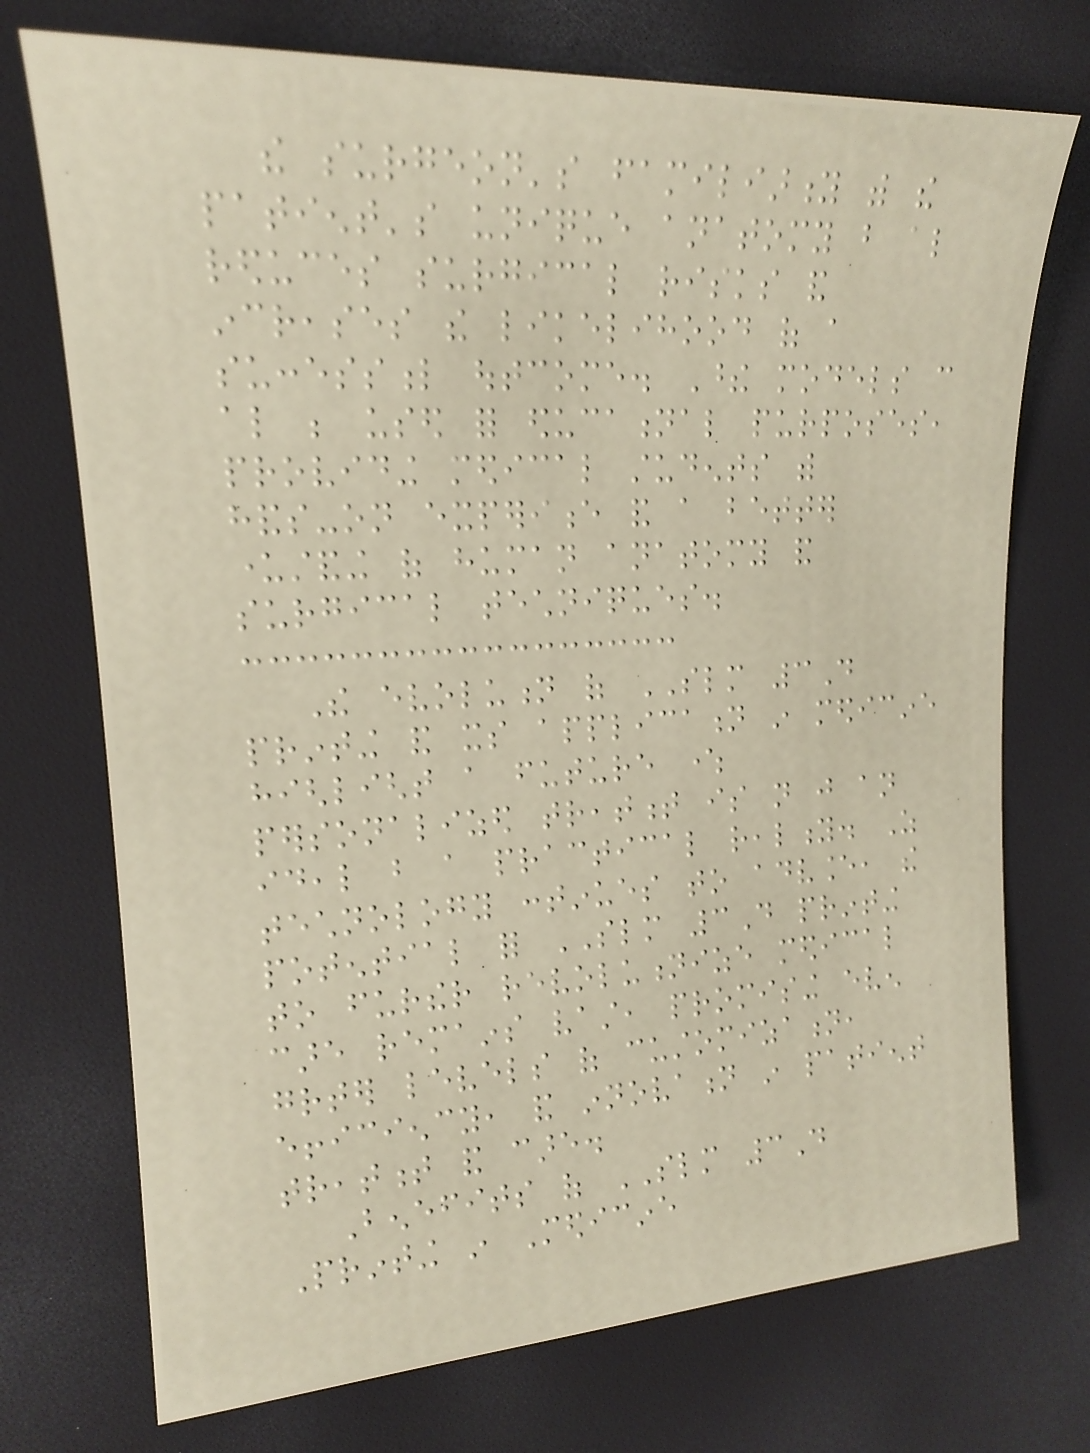the surgeon's familiarity with the
patient's unique anatomy but also
reduces surgical risks and
increases the likelihood of a
successful outcome. These models can
also be used for educational purposes,
providing medical students with
hands-on experience and a better
understanding of human anatomy and
surgical techniques.
The evolution of SLM 3D
printing and its application in medicine
highlight a future where
personalized treatment is not just an
ideal but a practical reality. As
technology continues to advance, the
potential for SLM 3D printing
to further revolutionize medical
care remains vast, promising even
greater levels of customization,
efficiency, and innovation in patient
treatment and care.
Benefits of SLM 3D
Printing in Medicine
